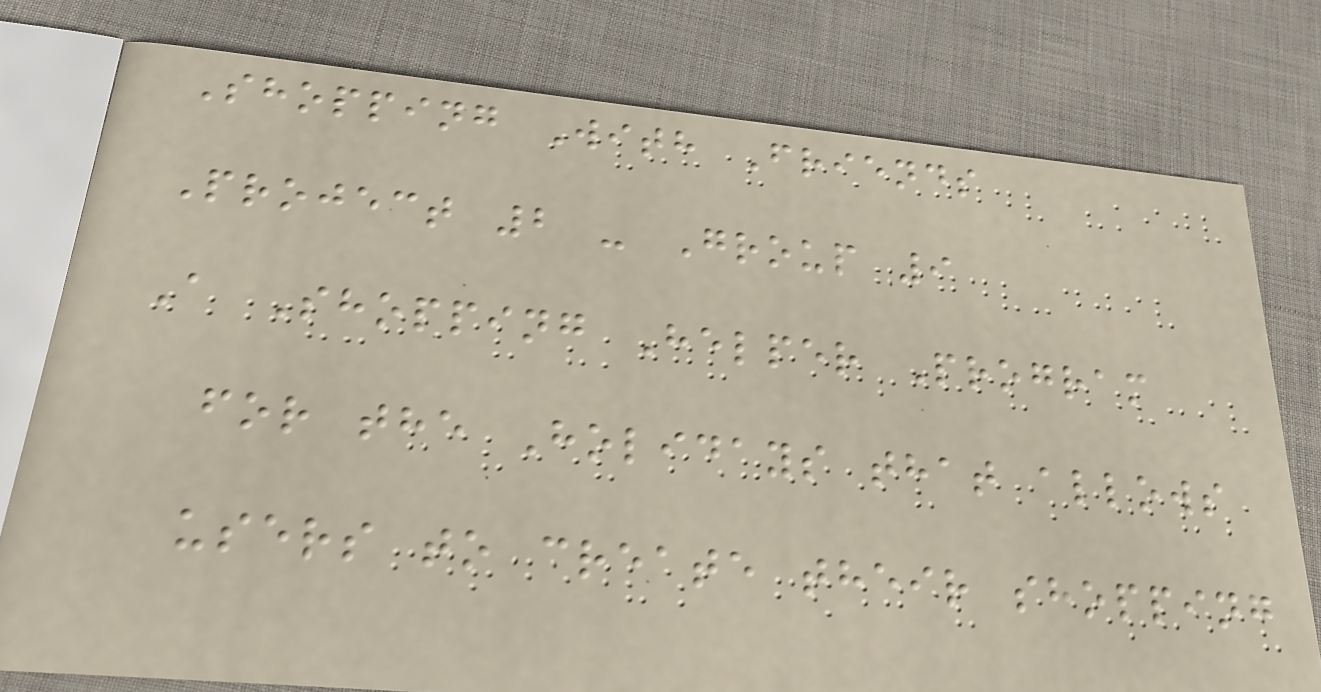Shopping With Friends
Project 2 - Group 9
A Shopping Helper Program
for the Holidays that allows
users to create their shopping
